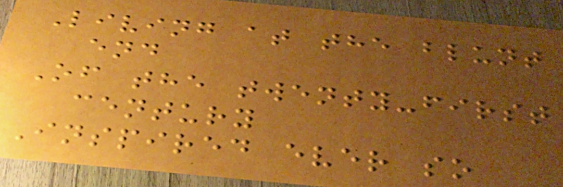Living at the blunt
end
Of the twenty-first
century
Inspired ever so
